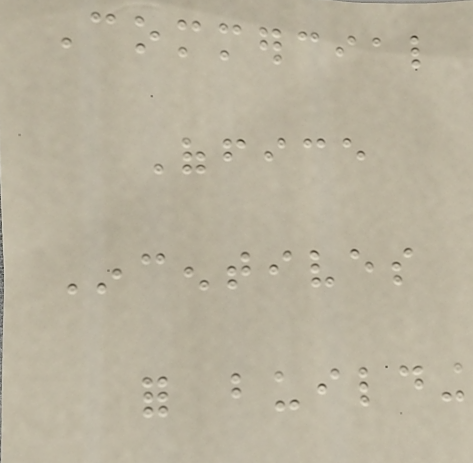Commercial
Office
Incentives
for building
